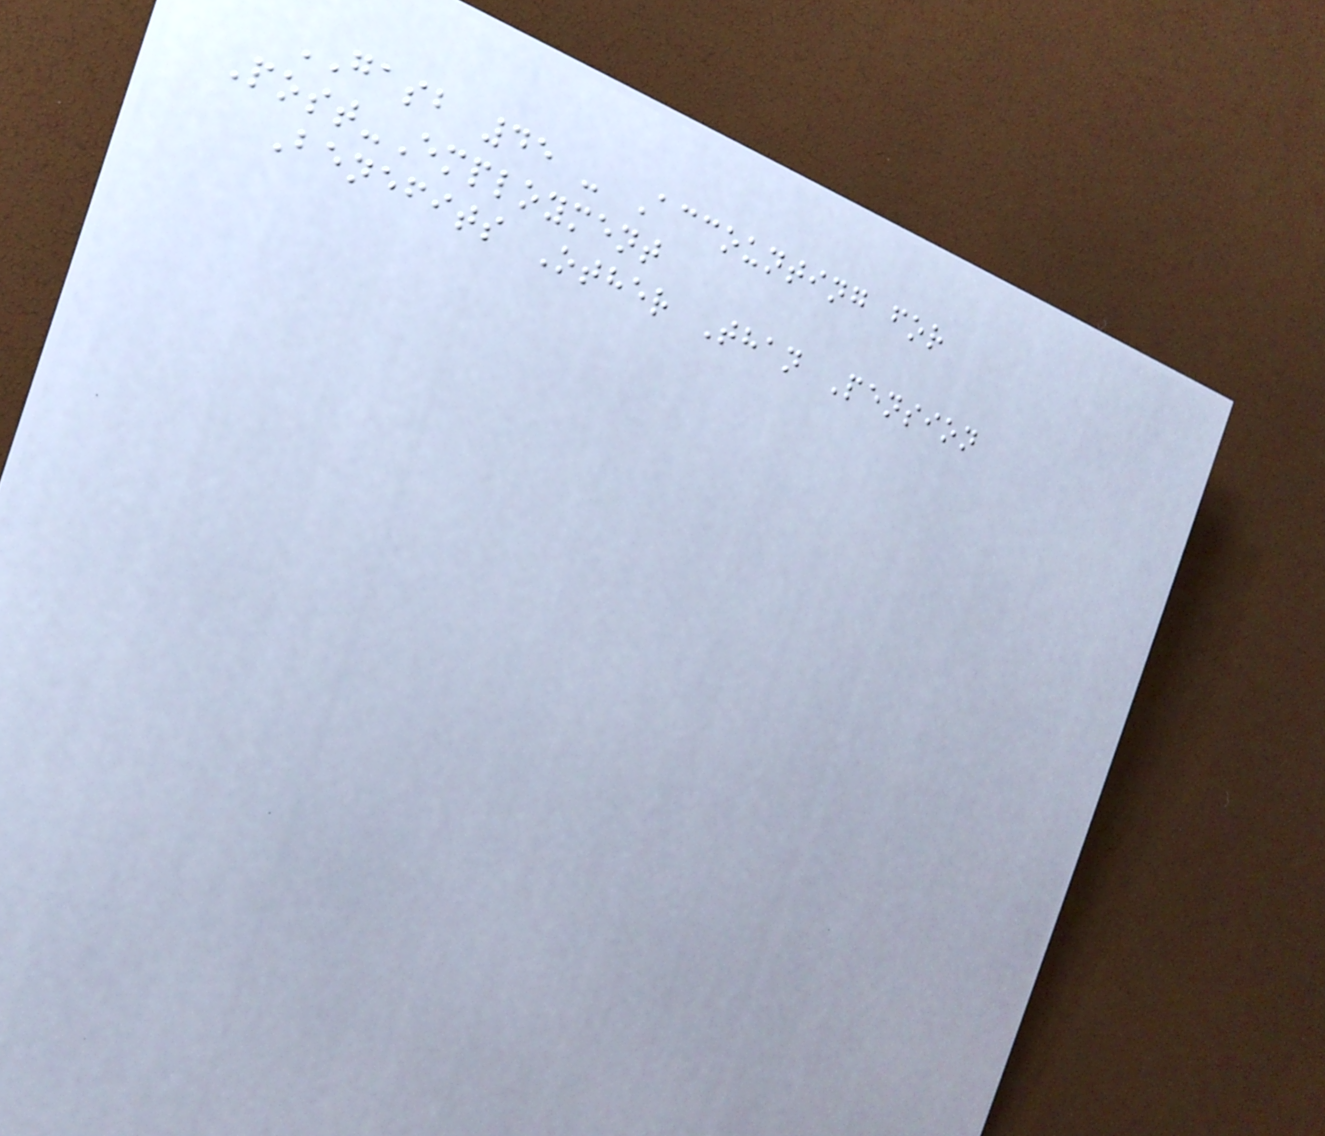GASB 45 - Accounting for
Post-Employment
Benefits Other Than Pension
